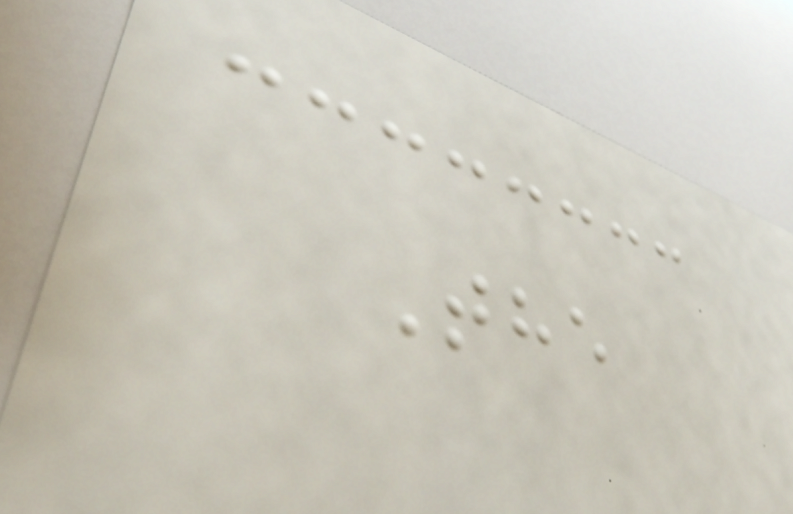The
